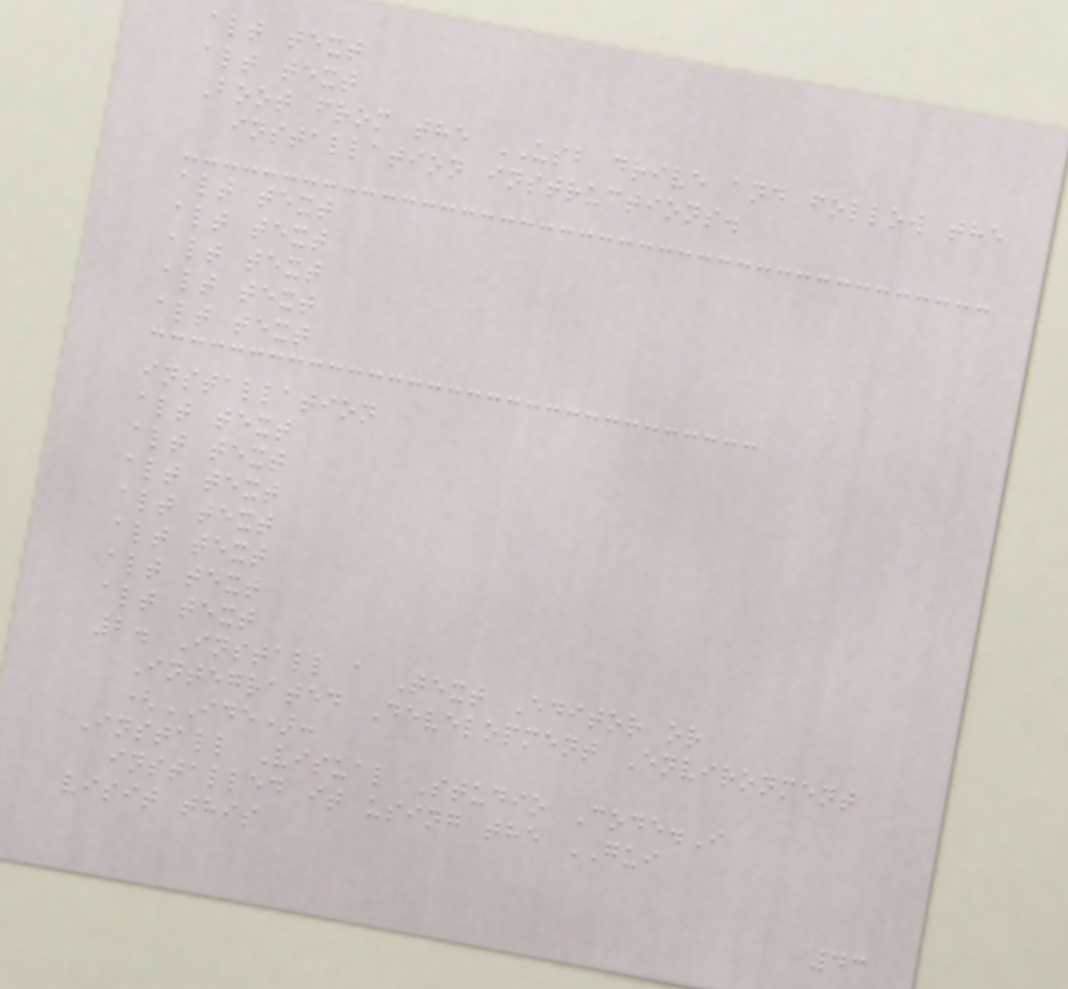alt text
alt text
Boot from the USB drive and follow the
installation instructions.
alt text
alt text
alt text
alt text
alt text
installation
alt text
alt text
alt text
alt text
alt text
alt text
alt text
2. Install a Text Editor or
Integrated Development Environment
(IDE):
Install Visual Studio Code.I
installed it using the GUI
visit this
43
